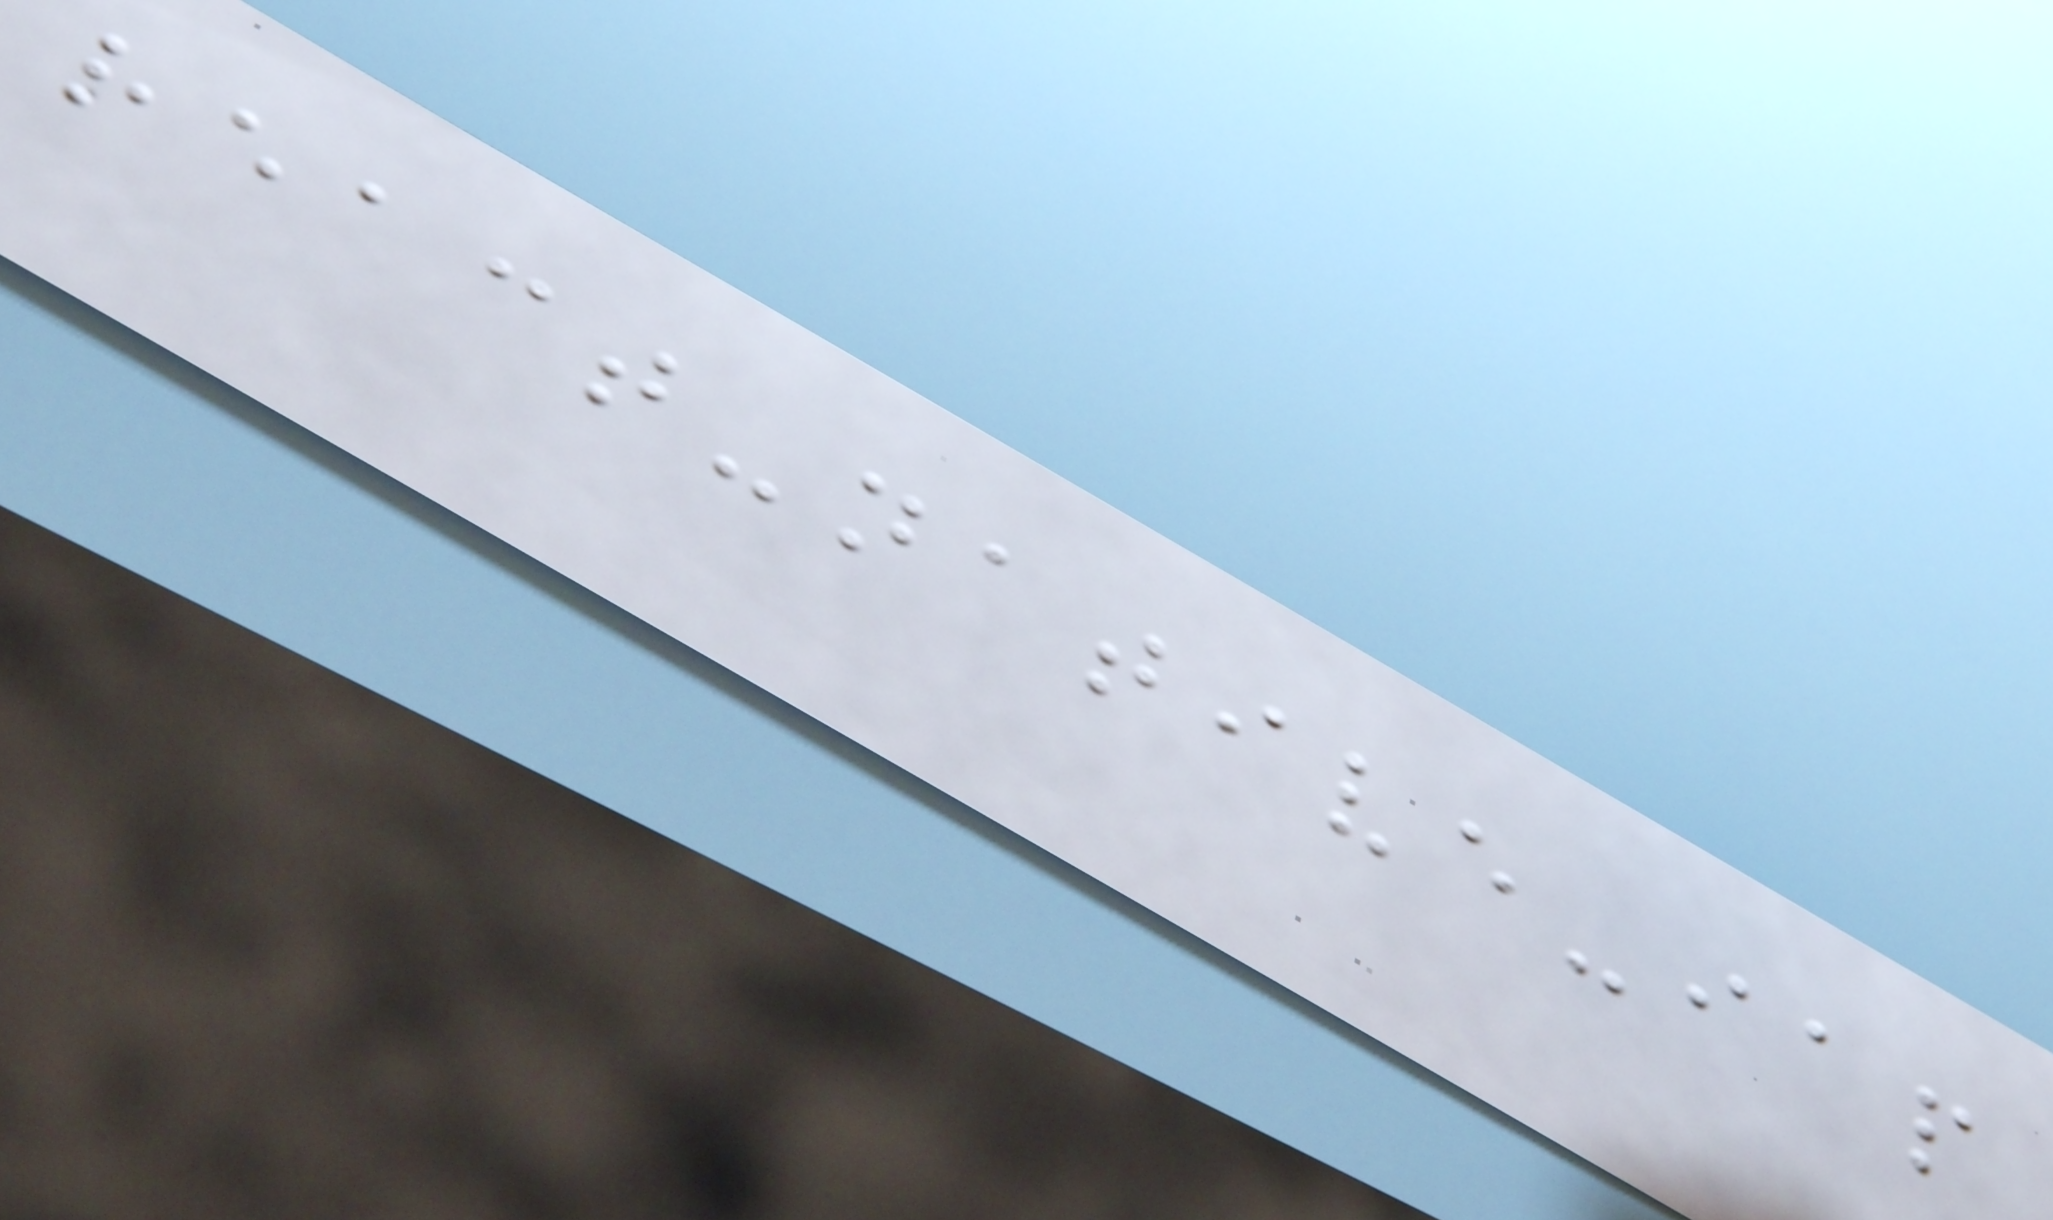react-native-iap
